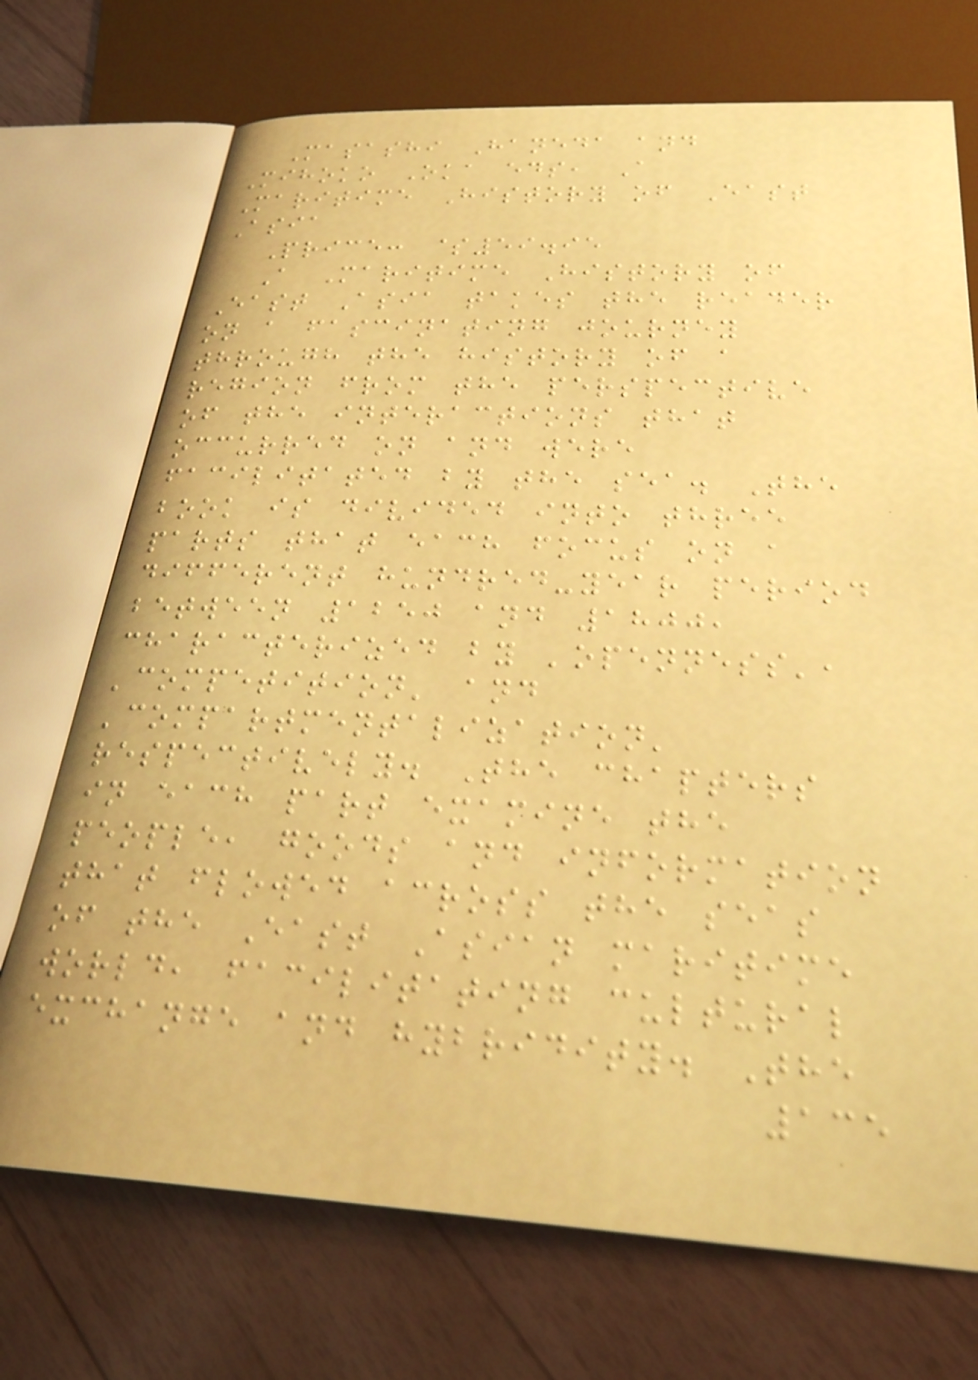Masashi Haneda and
Mihoko Oka eds, A
Maritime History of East
Asia
Price: $59.95
A Maritime History of
East Asia takes the reader
on a fascinating journey
through the history of a
region from the perspective
of the interactions that
occurred on and were
facilitated by the sea. The
book is divided into three
parts that each focus on a
different hundred-year period
between 1250 and 1800,
characterized by 'openness',
'competition' and
'compartmentalization'
respectively. The chapters
in each part examine the
people, goods and information
that flowed across the seas
of the East Asian maritime
world, facilitating cultural
exchange and hybridity. The
135
